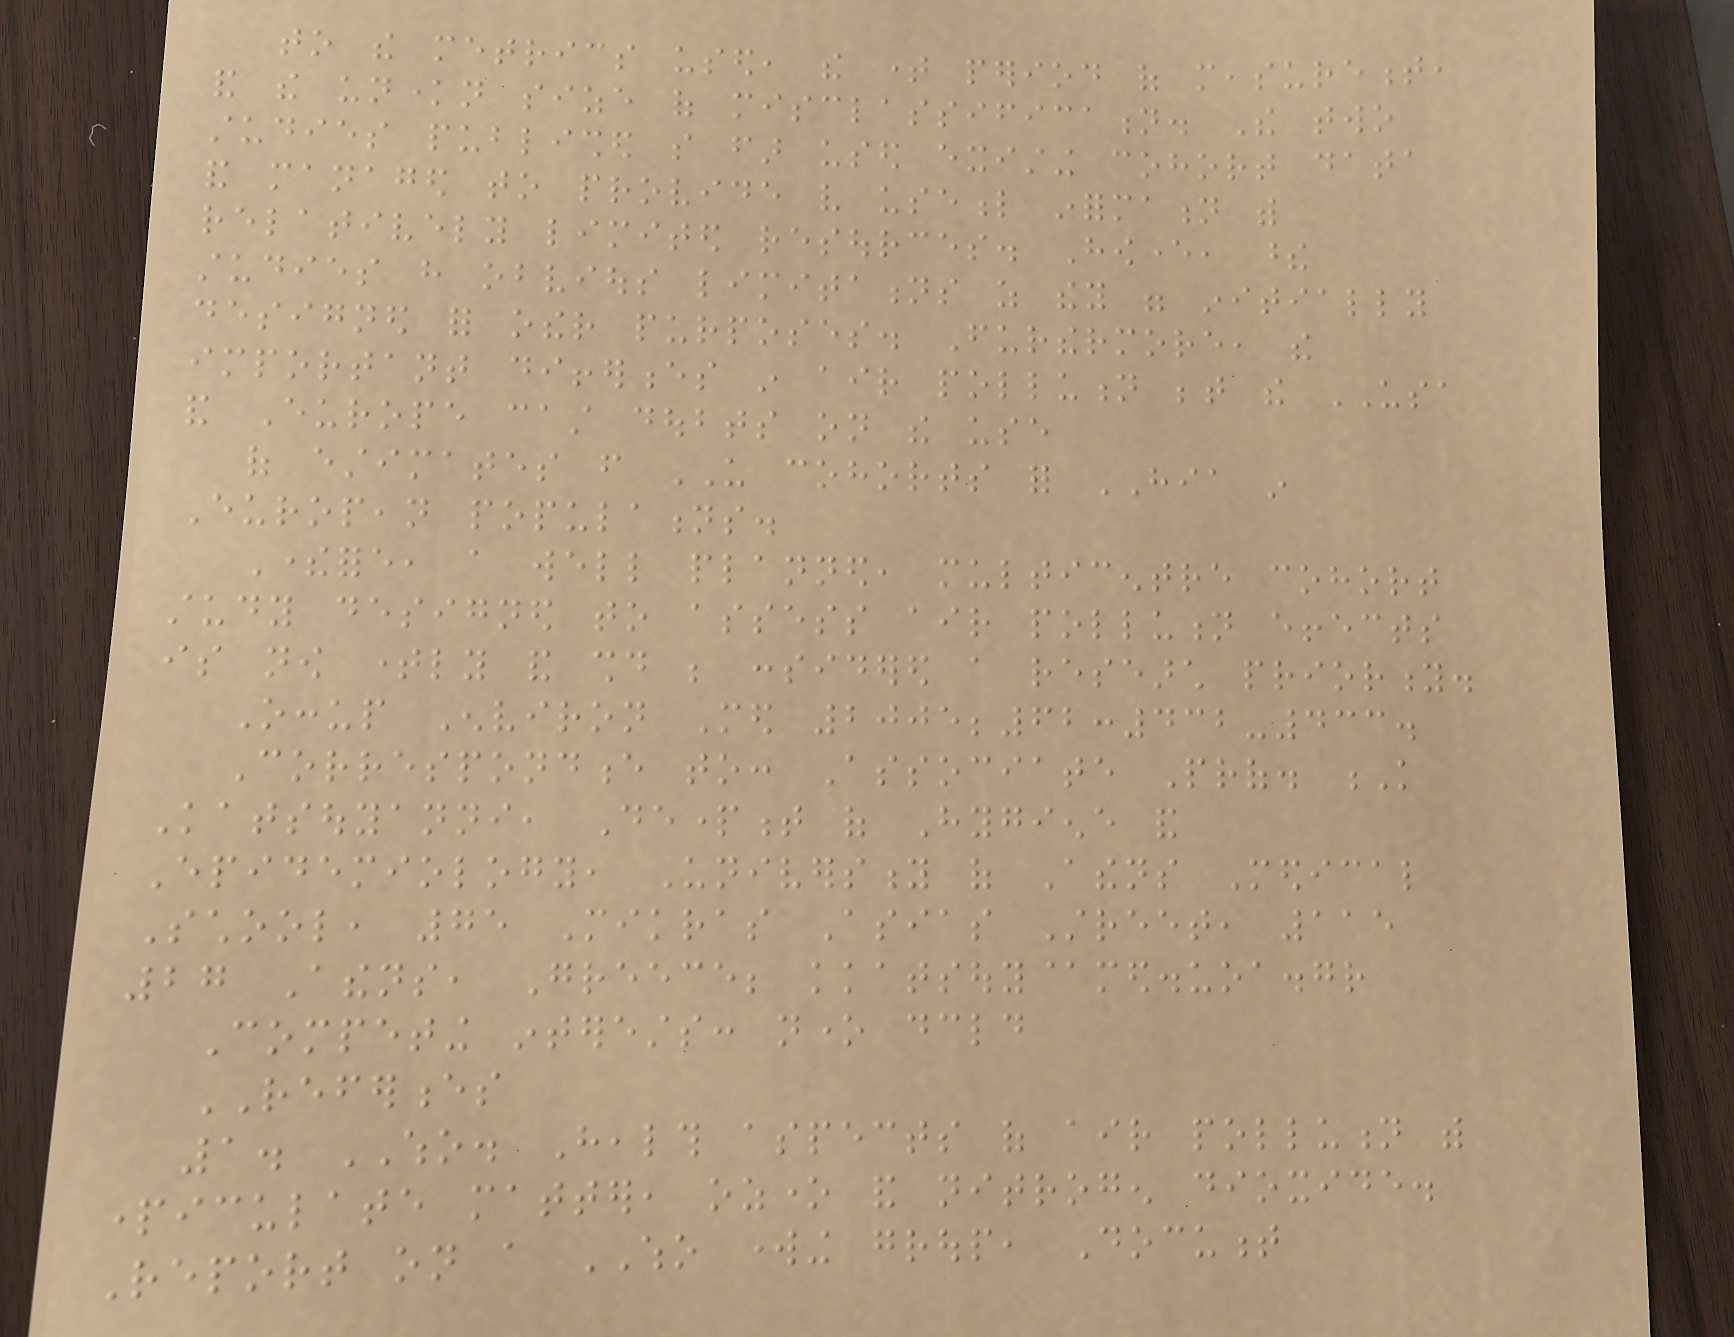to the metrics used, the time period of measurement,
and the unknown size of misclassification. The two
studies published so far used existing cohort data
and managed to provide very useful information with
relatively limited resources. However, these
studies have obvious limitations as they were initially
designed for other purposes. Furthermore, the
important differences in air pollution between the USA
and Europe cast doubts on the use
of estimates from US cohorts for HIA in
European populations.
Therefore, a well planned, multicentre cohort
study designed to assess air pollution effects
is now timely and should be considered a research priority.
Occup Environ Med 2005;62:432-433.
Correspondence to: Associate Prof. K
Katsouyanni, Department of Hygiene and
Epidemiology, University of Athens Medical
School, 75 Mikras Asias Street, 115
27 Athens, Greece; kkatsouy@med.uoa.gr
Competing interests: none declared
REFERENCES
1. WHO. Health aspects of air pollution with
particulate matter, ozone and nitrogen dioxide.
Report on a WHO working group, Document
